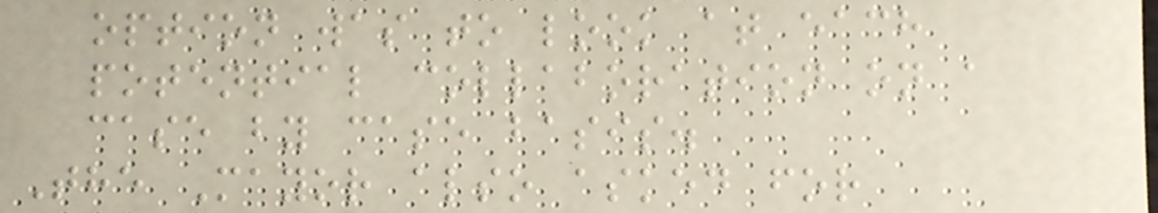option was to look at each
potential collaboration on a
case by case basis.
The Mayor also asked for
